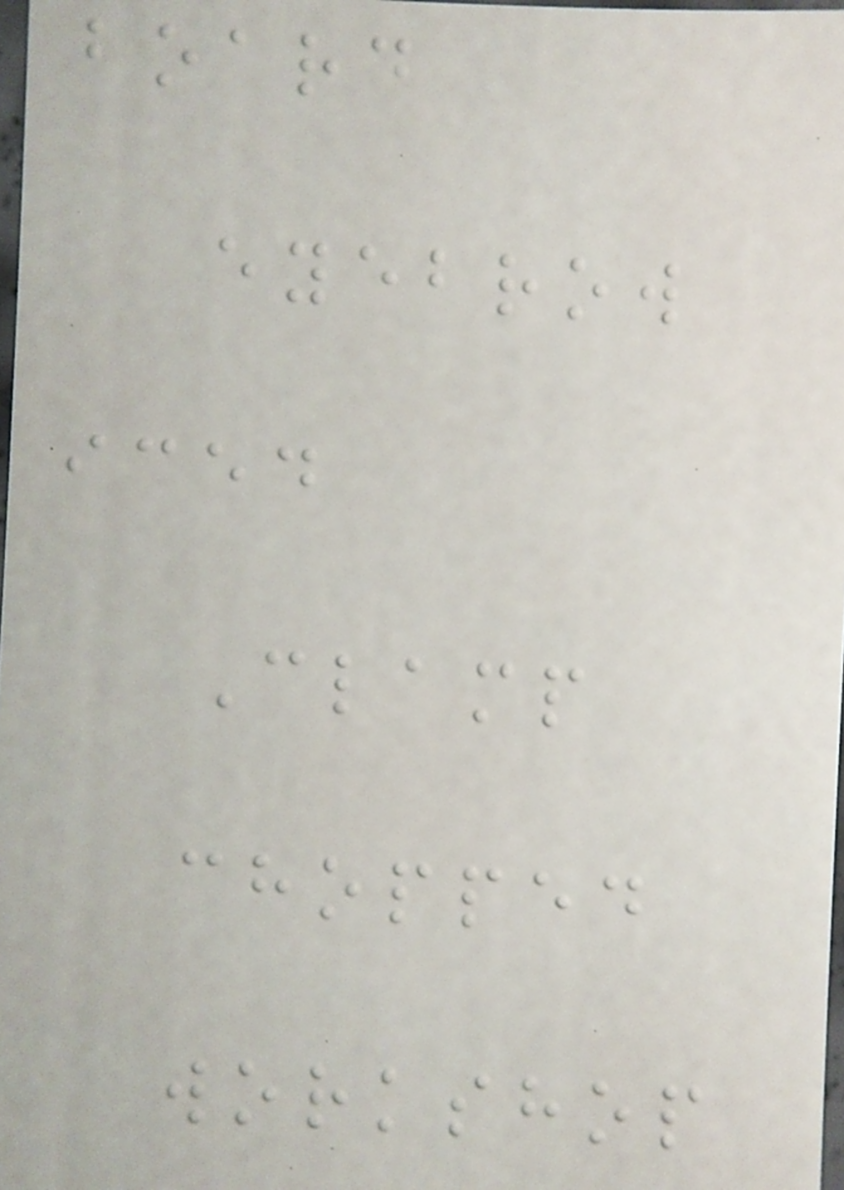board
eyebrow
iced
Clamp
chopped
workshop
